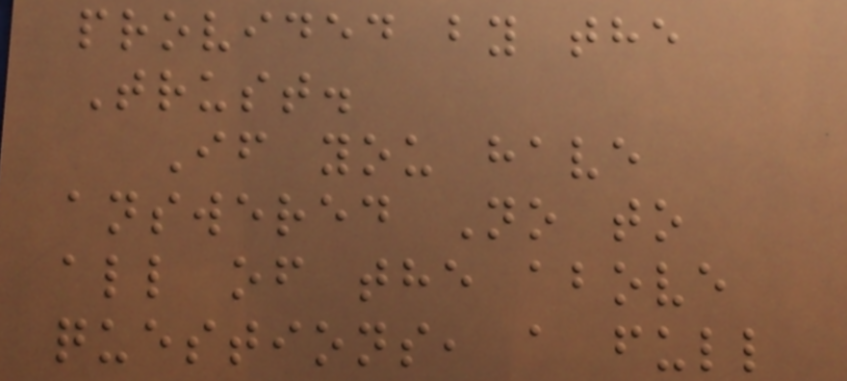provided by the
Trust.
If you have
answered No to
all of the above
questions, a full
